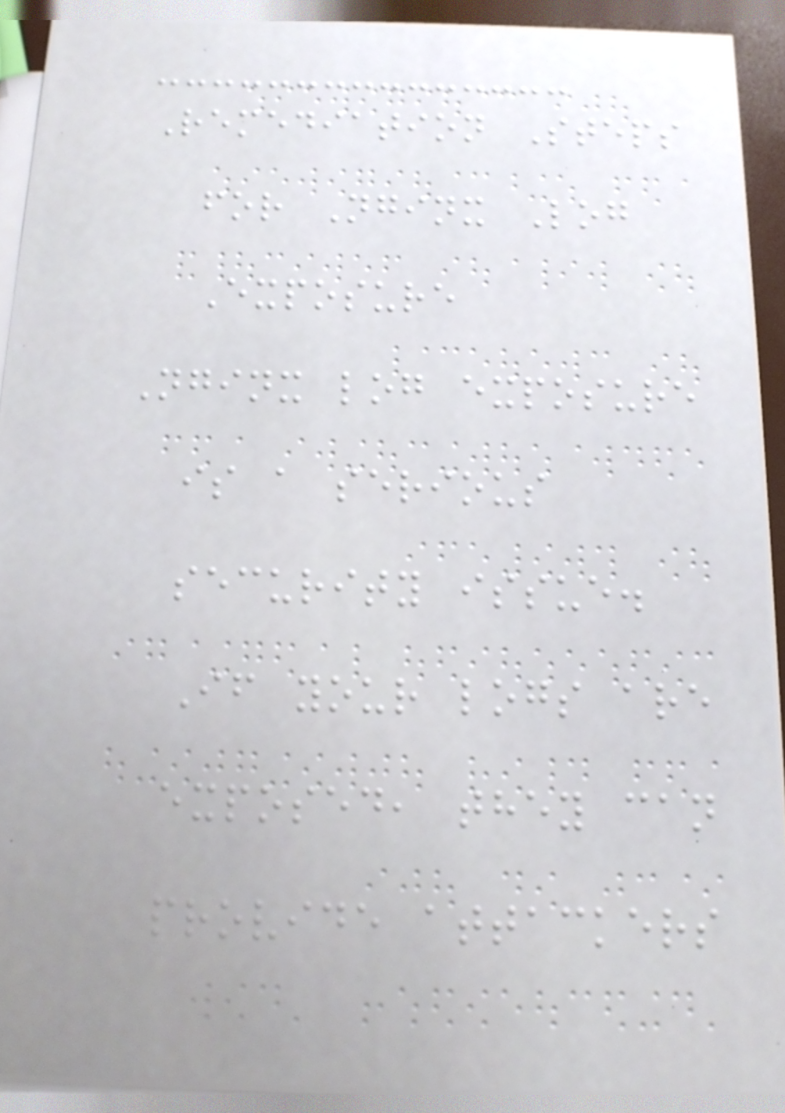Remediation Steps
for Nginx Log
Exposure
Nginx log exposure
is a serious
security issue.
If your logs are
exposed, they can
provide attackers
